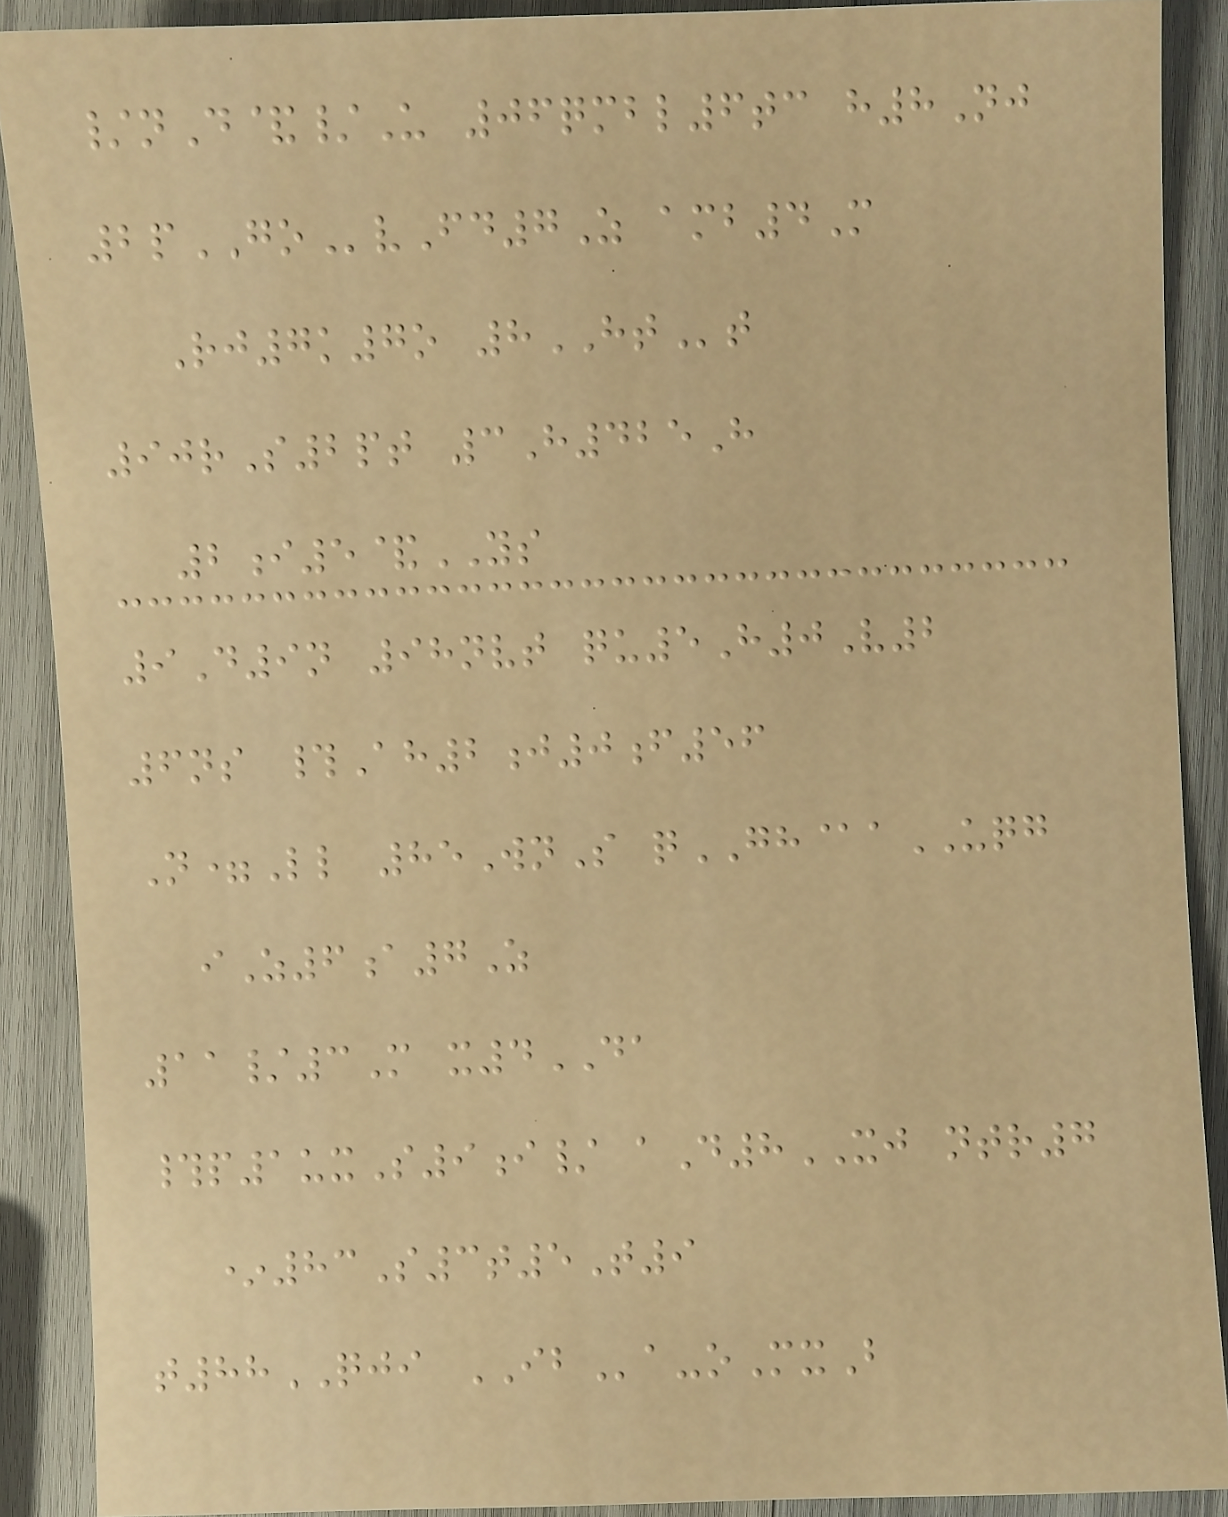/nD&/U 06qmbl6tc h8Nj
2pGOvFd7Z amb4M
Rj7k7o 8HTt
90rS2pt 3H425H
2i5&YS
9D9n 98nvt qu5H0V2
6ns #Ah2j0f56
N=Ll 85WnS qGH@aUQG
iZ6a7Z
11/3M x4DA
#p1uxS9i/ aD8XJ ntr7
*83S3t5T9
t88QJI IBa-oMxB
